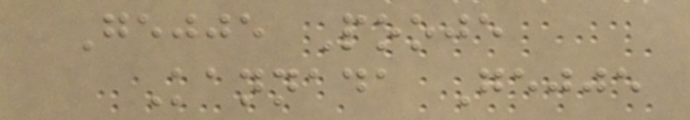Gejje Pooje
Kannada Gejje
